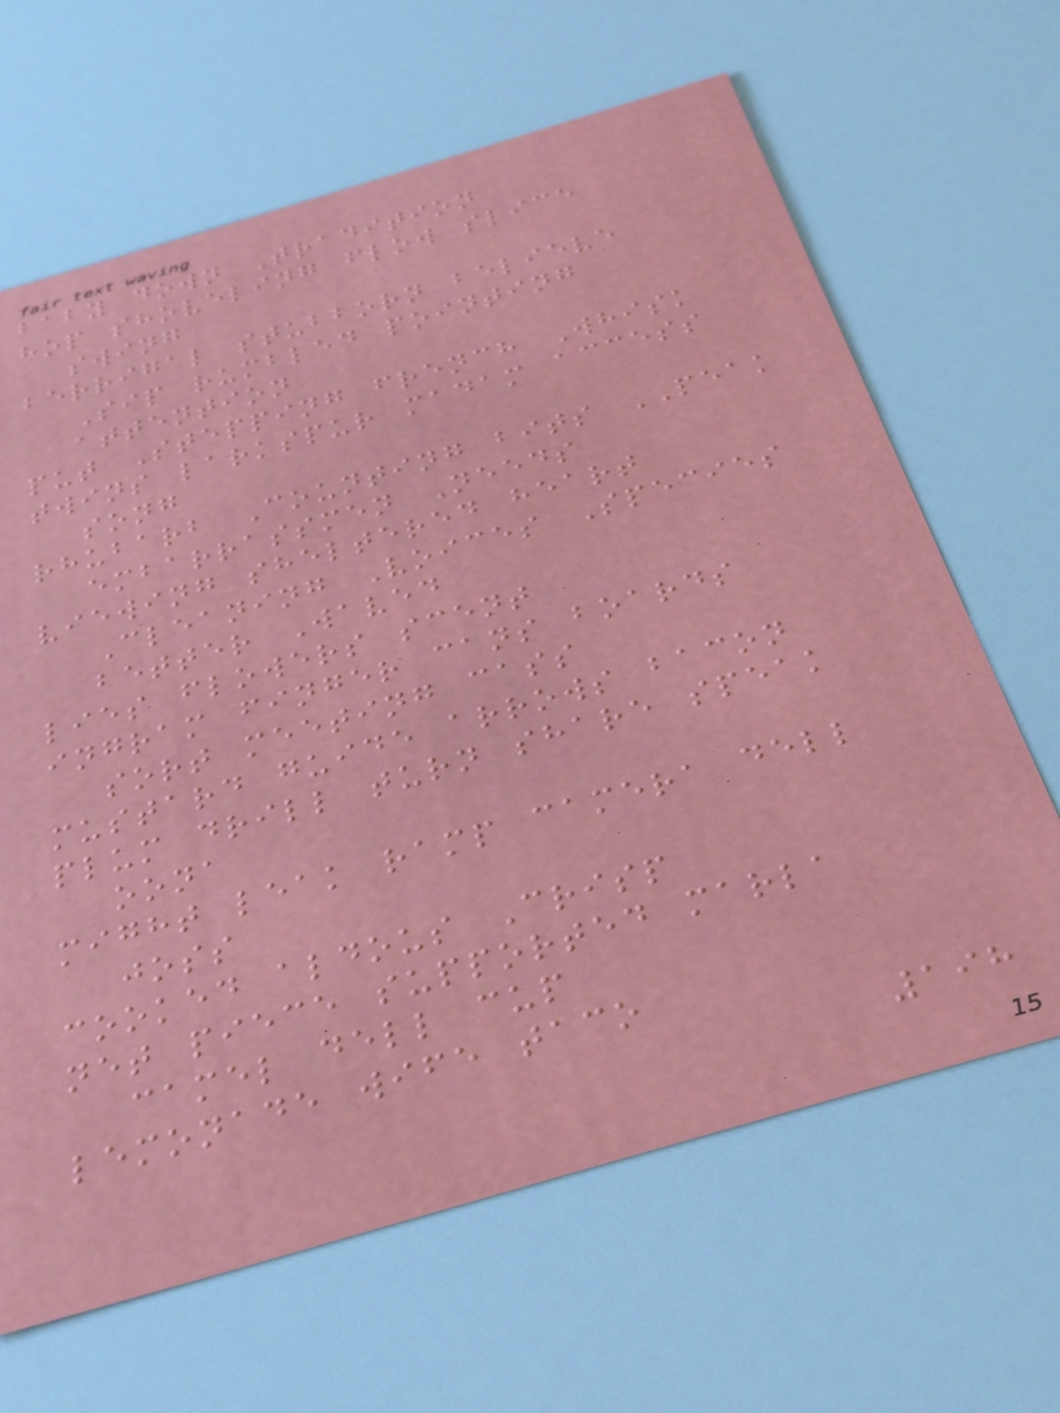baby down Tradition
hop shoveling flow slice
swing
berrigal stubborn believe
Sip rumbled pointing
attention
put Stepping french Whisk
twins larkspur madam access
song
rhubarb Counting bits PEAK
embarrassmen Needs
viewing sheltered heart
Cleaning Voices Species
better Waved
lies flowers scent
ingram finger cans boards
sort meeting cass
mustard guide arrows bacon
plum drill turn share speak
oona
might leak ramp camera dell
joss
cooked aldous Crisp
net piece supported marla
camel dell cup
lemonade wife taco
198
